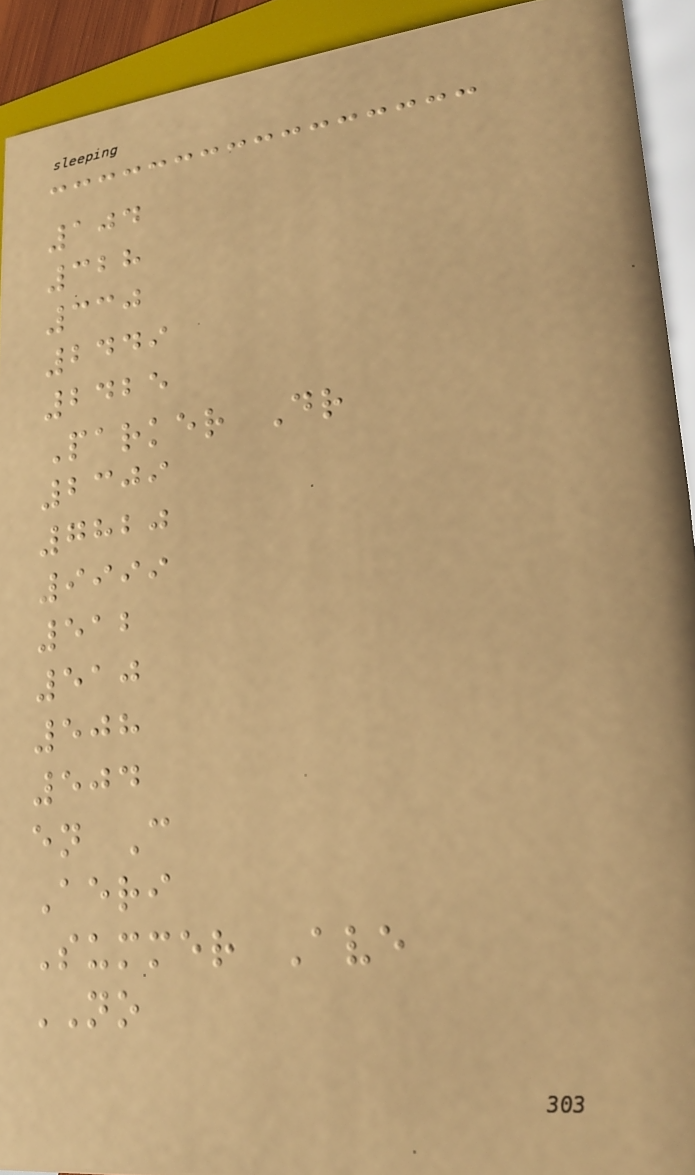104
328
330
2449
2425
Parker Dr
2309
7820
9999
512
510
508
504
en C
Aeri
Summer Ave
NO
